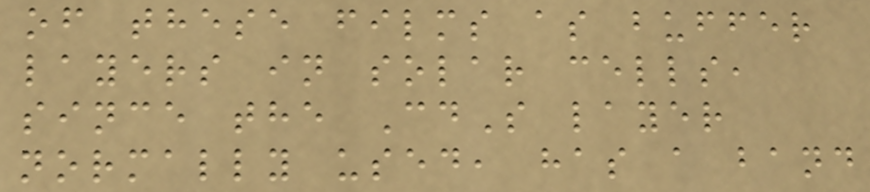of these films as buffer
layers in solar cells,
since the CdS layer
normally used, has a band
